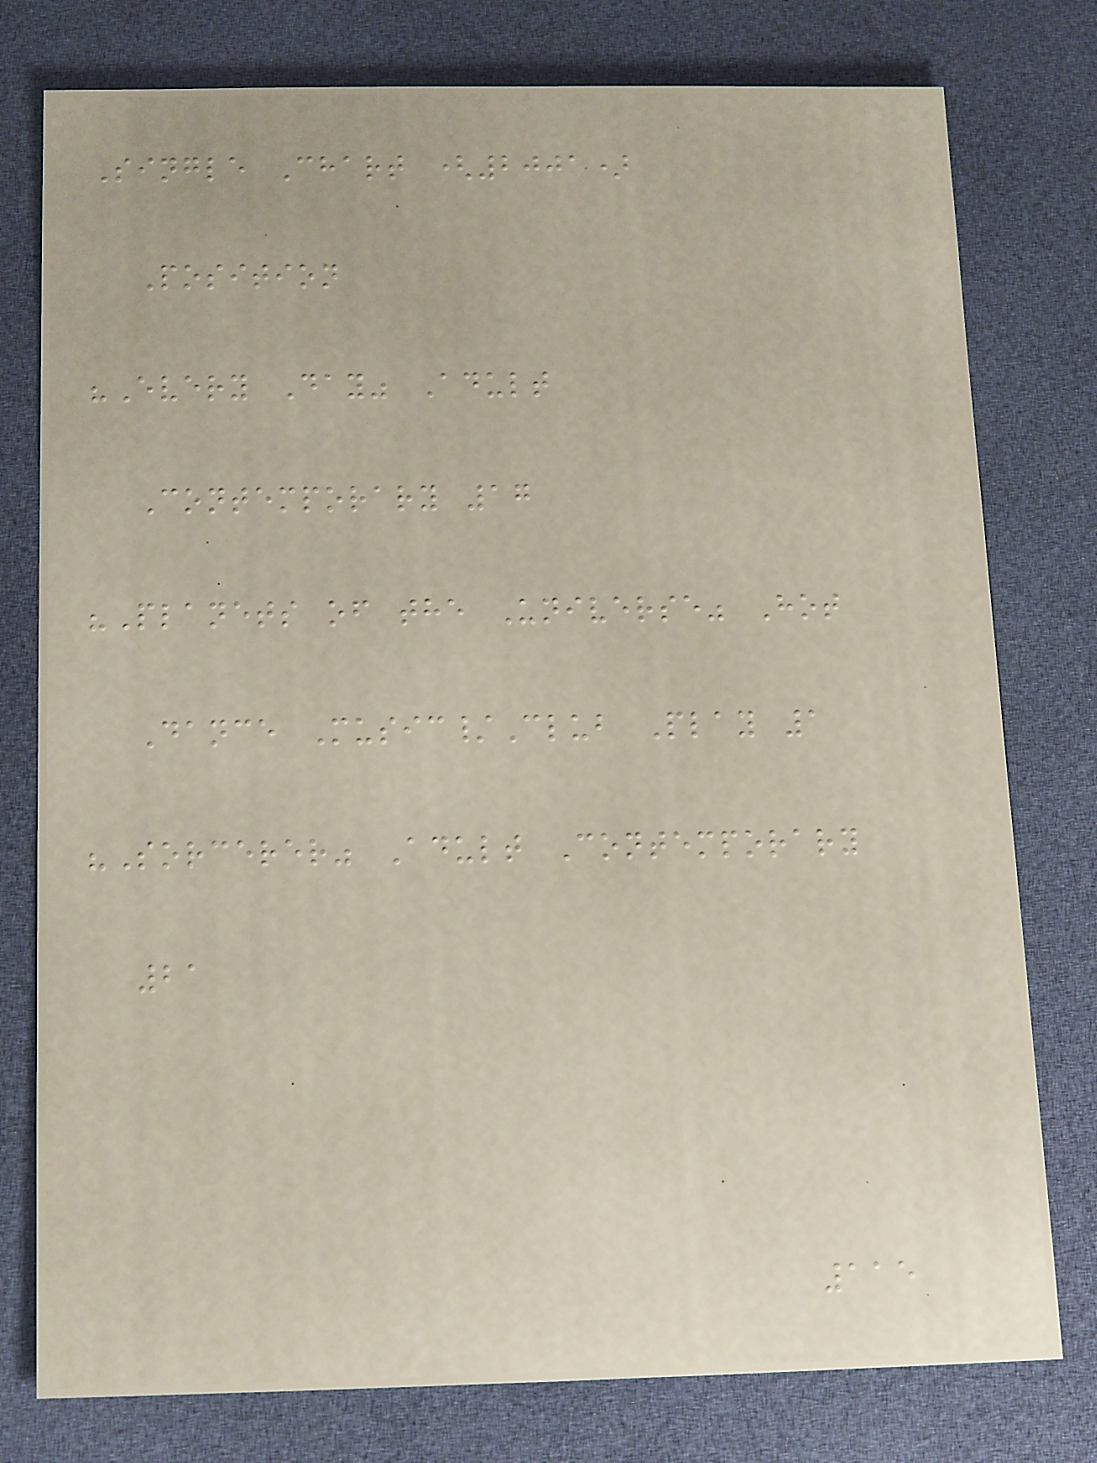Single Chart (2001)
Position
"Every Day" Adult
Contemporary 17
"Planets of the Universe" Hot
Dance Music/Club Play 1
"Sorcerer" Adult Contemporary
21
115
